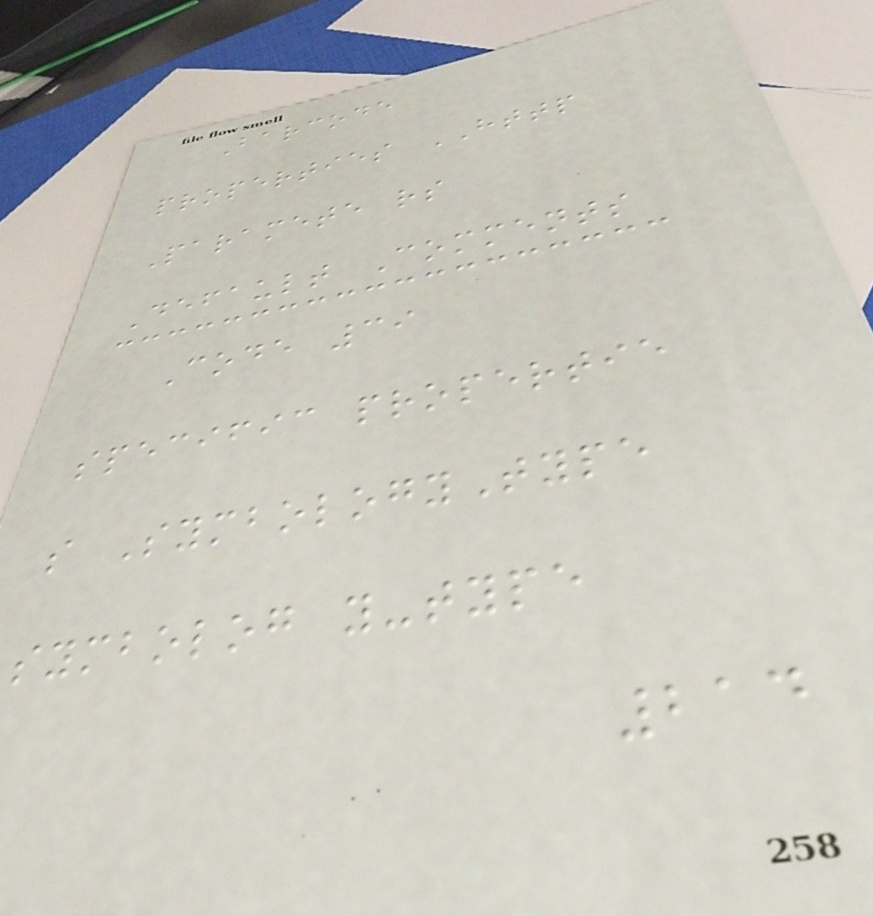Barcode
properties HTTP
Paramete rs
Default Comments
Code 39
specific propertie
s SymbologyType
symbolog y-type
214
